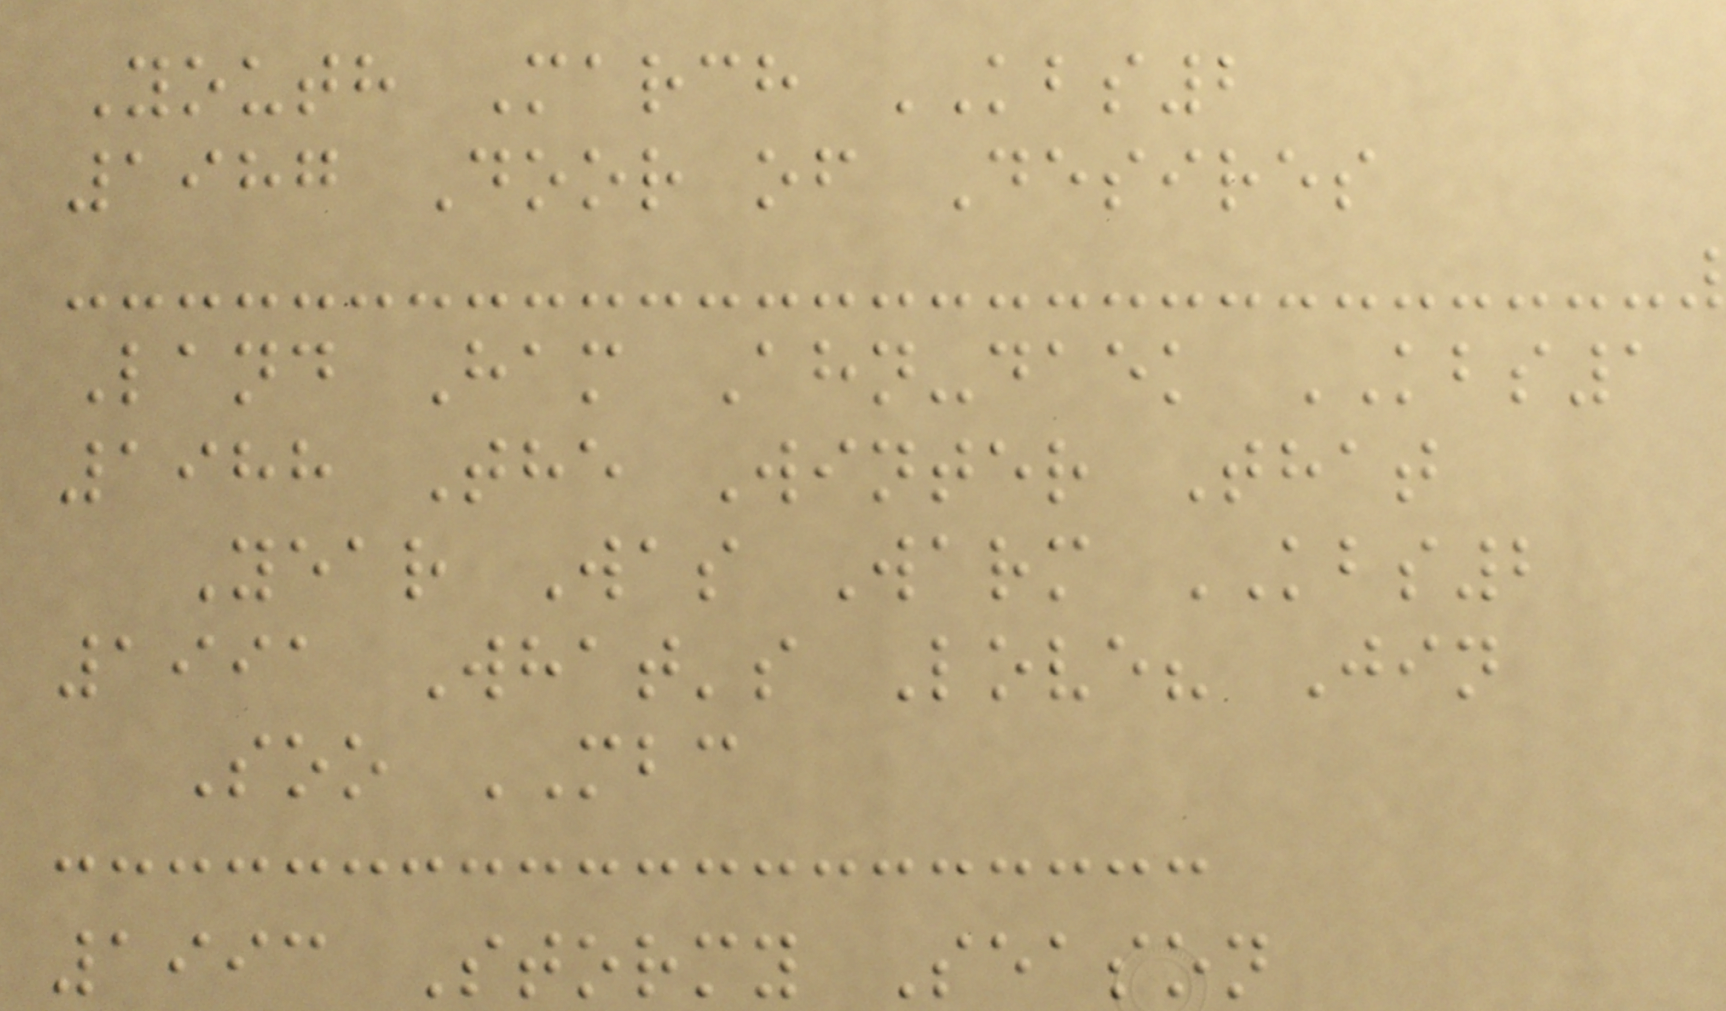Youth March KBS2
1987 Door of Desires
Land Ham Ahn-daek KBS1
1988 The Winter That
Year Was Warm KBS2
1991 What's Love? Jin
Soo MBC
1993 Stormy Season
